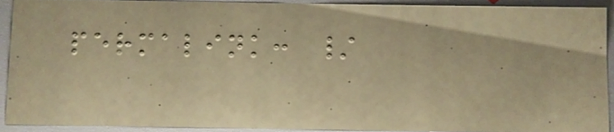permalink: /
